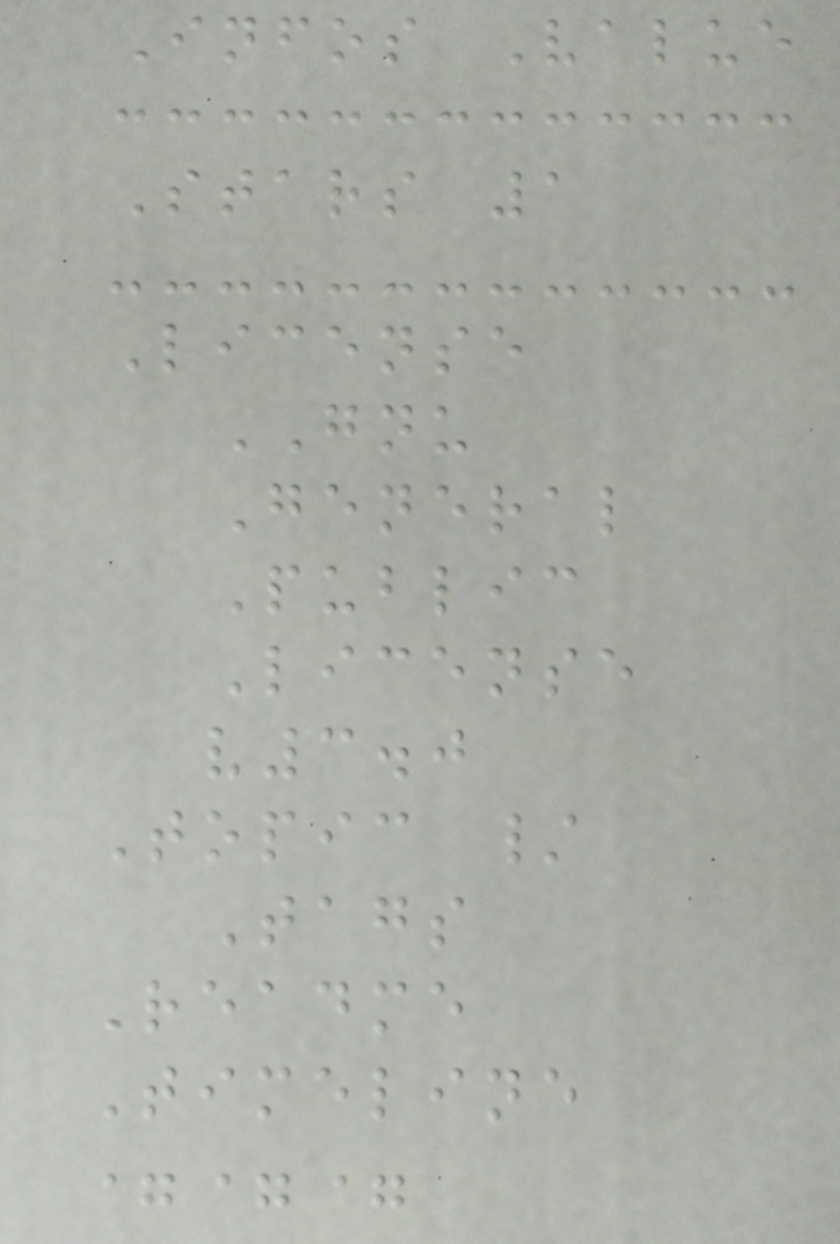Infos Value
Stars 1
License
GNU
General
Public
License
v3.0
Topic /
Tags
Readme
Timeline
===
